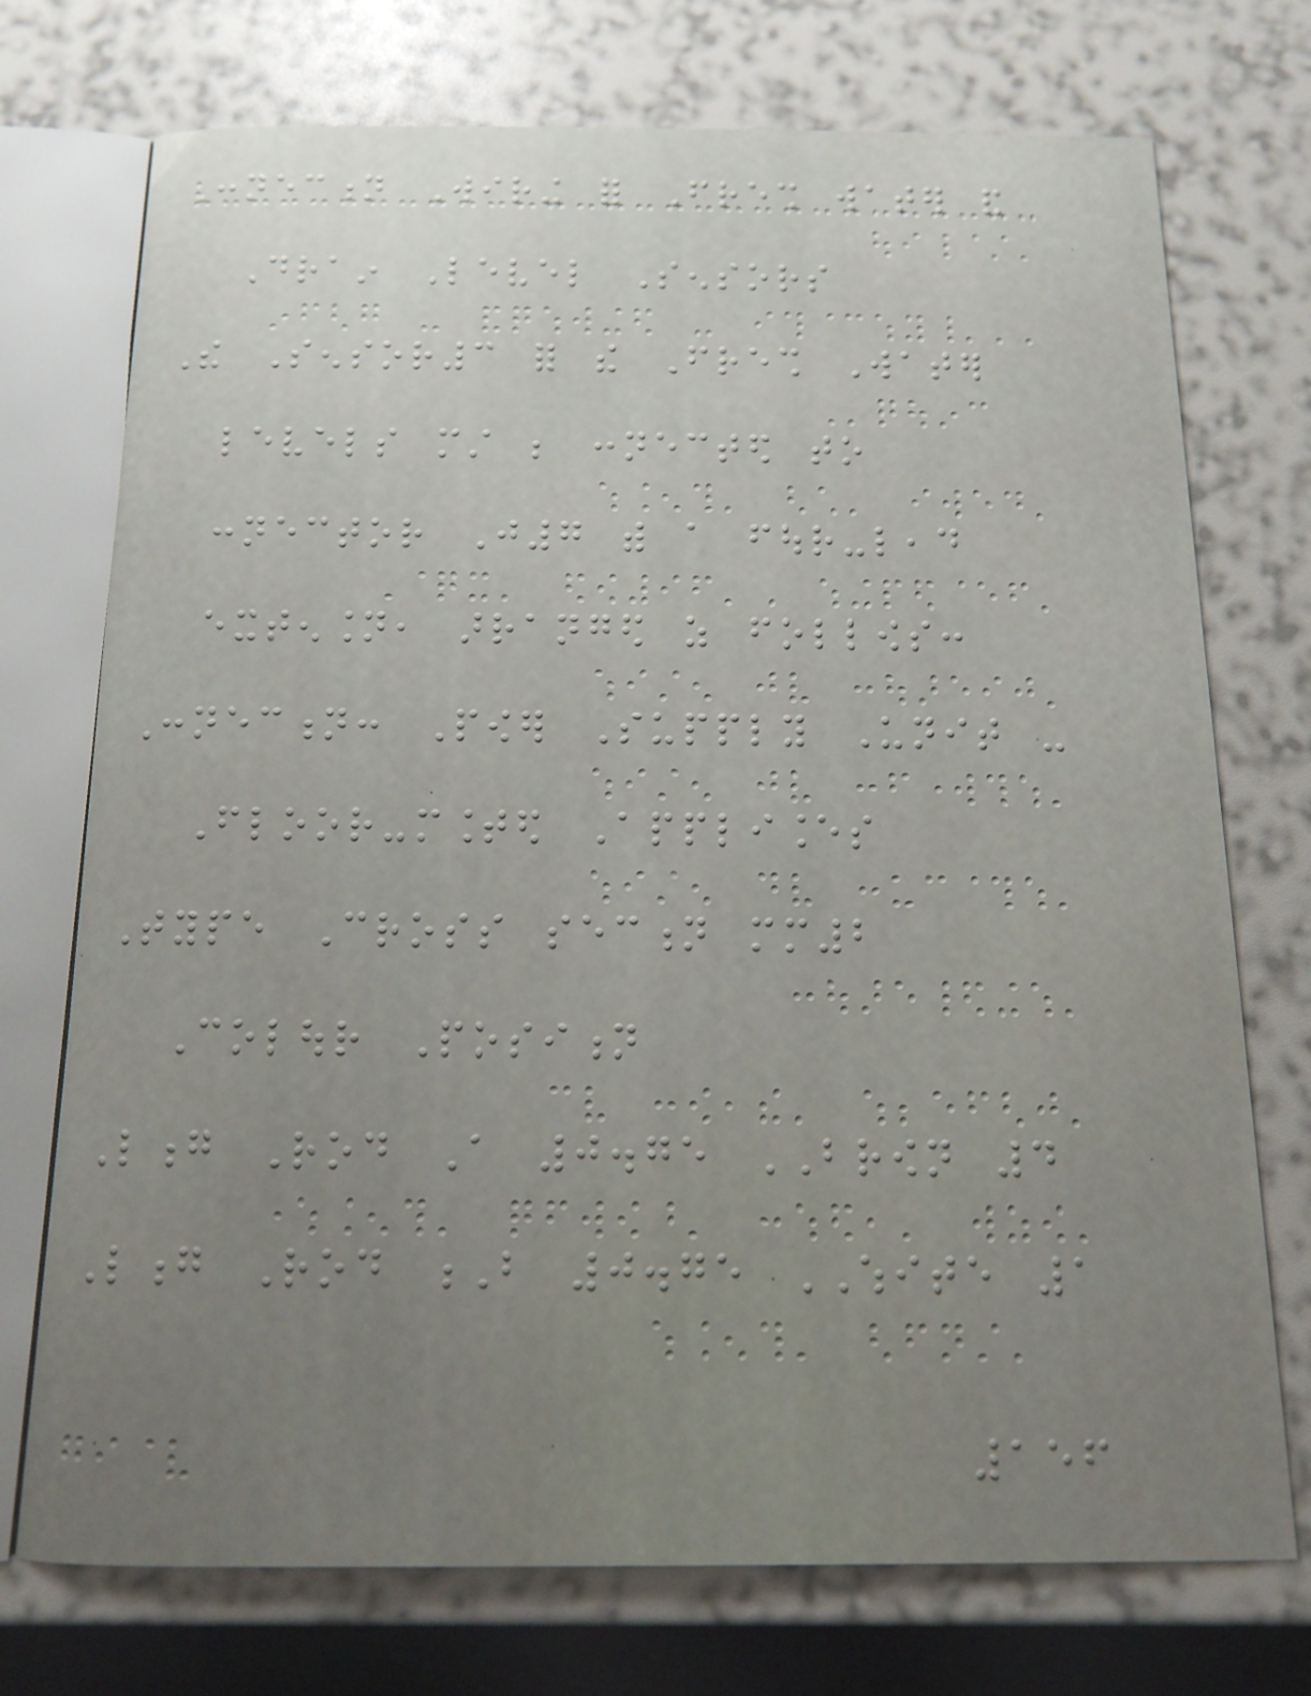Connection Wiring for Fresh water and
Drain Level Sensors
The Sensor3 for the Fresh Water
levels must be connected to
connector J7 with a four-lead
extension, arranged as follows:
Connection: Power Supply Unit -
Floor-mounted Appliances
Type Cross section mm2
Colour Position
Long Rod A 0.75 BROWN 4
Long Rod B 0.75 WHITE 1
156
